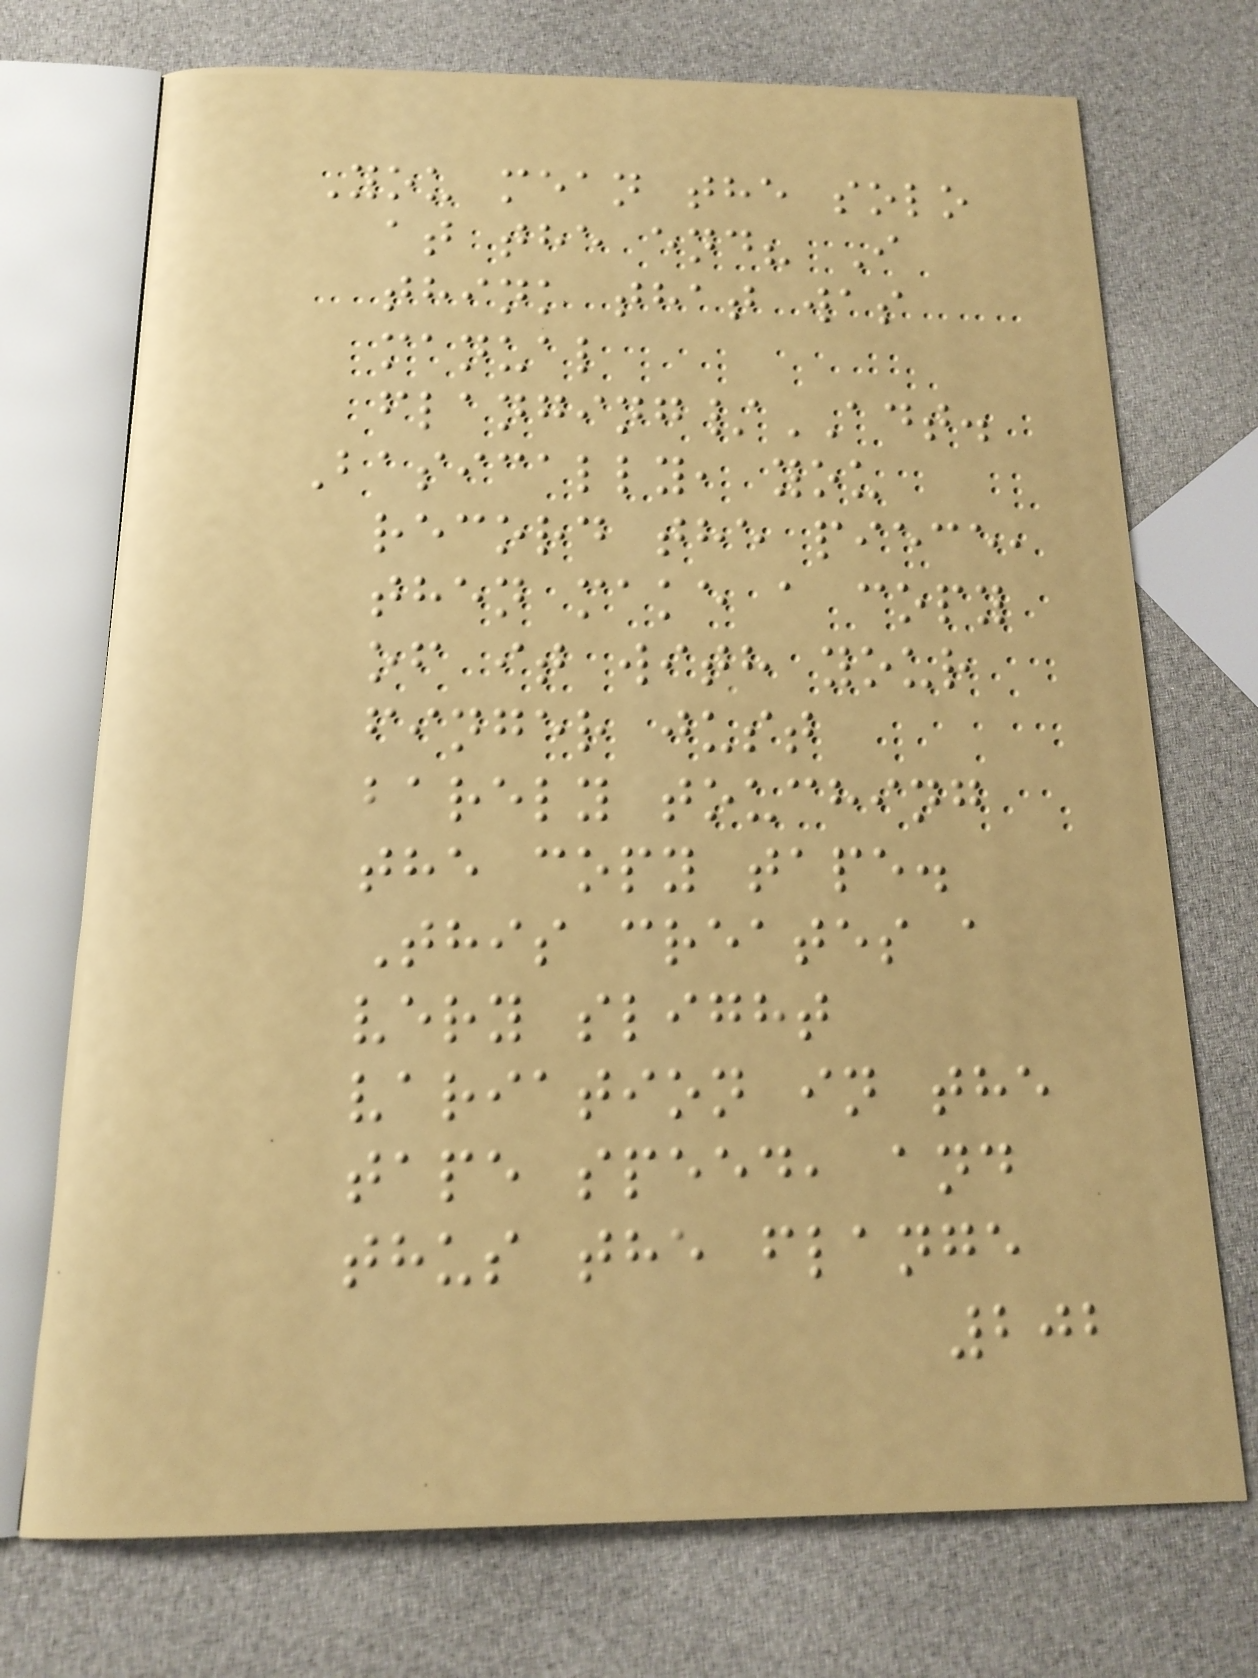You mean the solo
at the end? I
think that was
manual
flanging/ADT.
Basically, you
record the piece,
then make a copy
of it with your
finger just
barely touching
the copy tape.
This creates a
very slight
variation in the
tape speed, and
thus the flange
202
